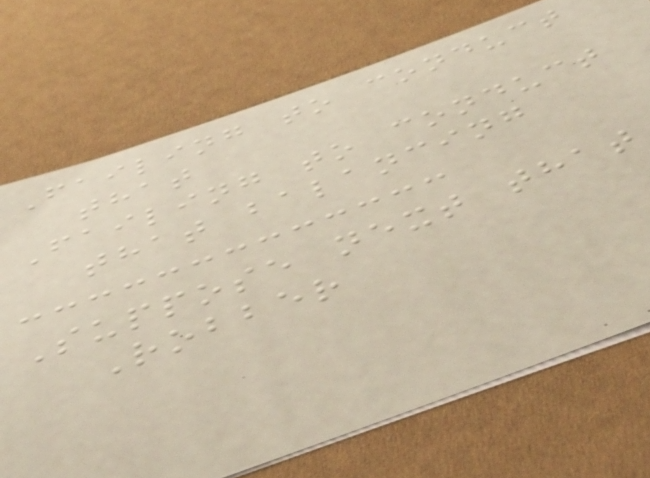Failing to conduct
that
Failing to conduct
that balancing
Suppose next that
Robber
